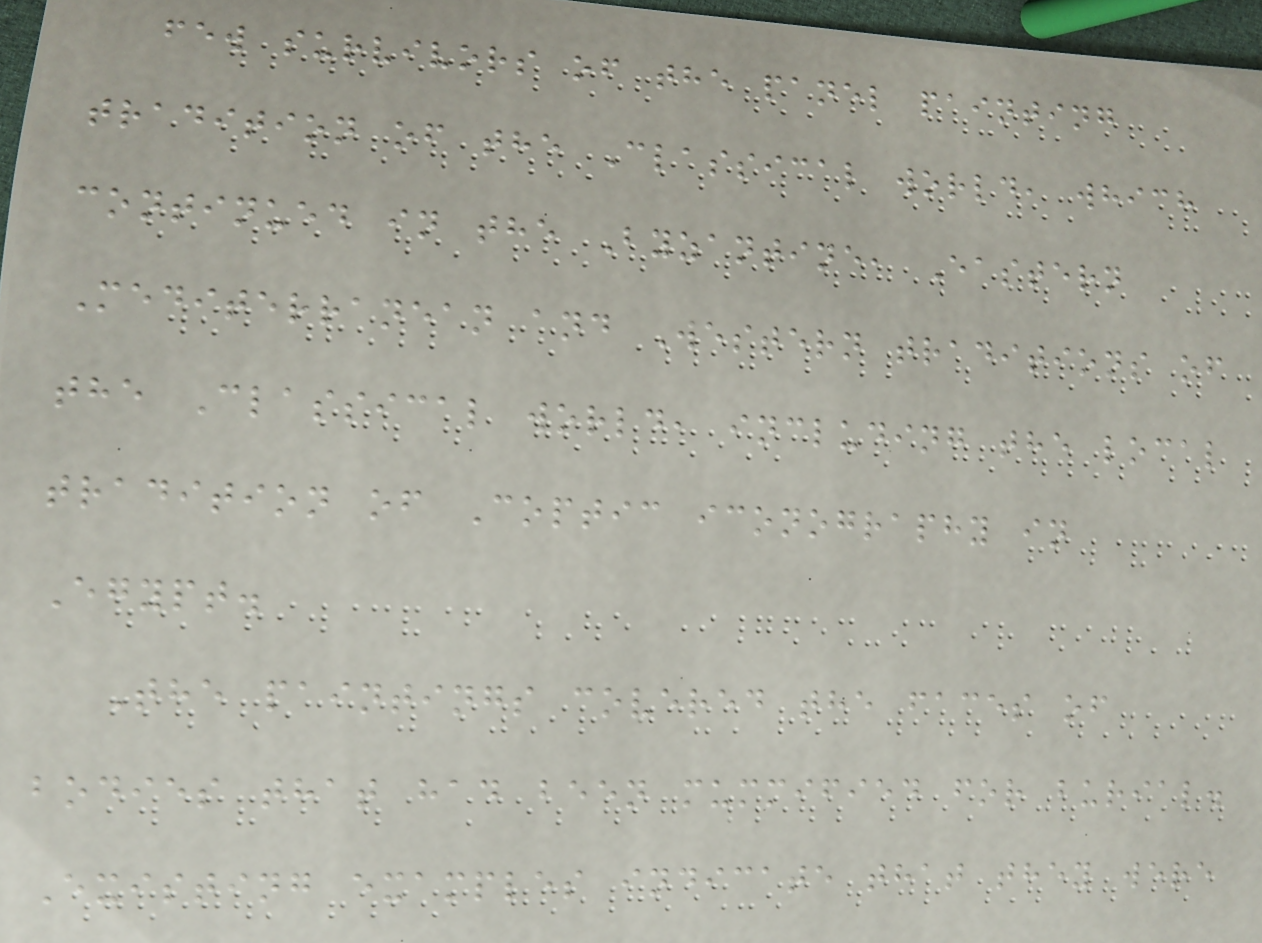few survivors of the panel painting
tradition of the Classical world, which
continued in the Byzantine, Eastern
Mediterranean and Western traditions of
the Classical world, including the local
tradition of Coptic iconography in
Egypt.
The paintings covered the faces of
bodies that had been mummified for burial.
Existing examples indicate that they were
